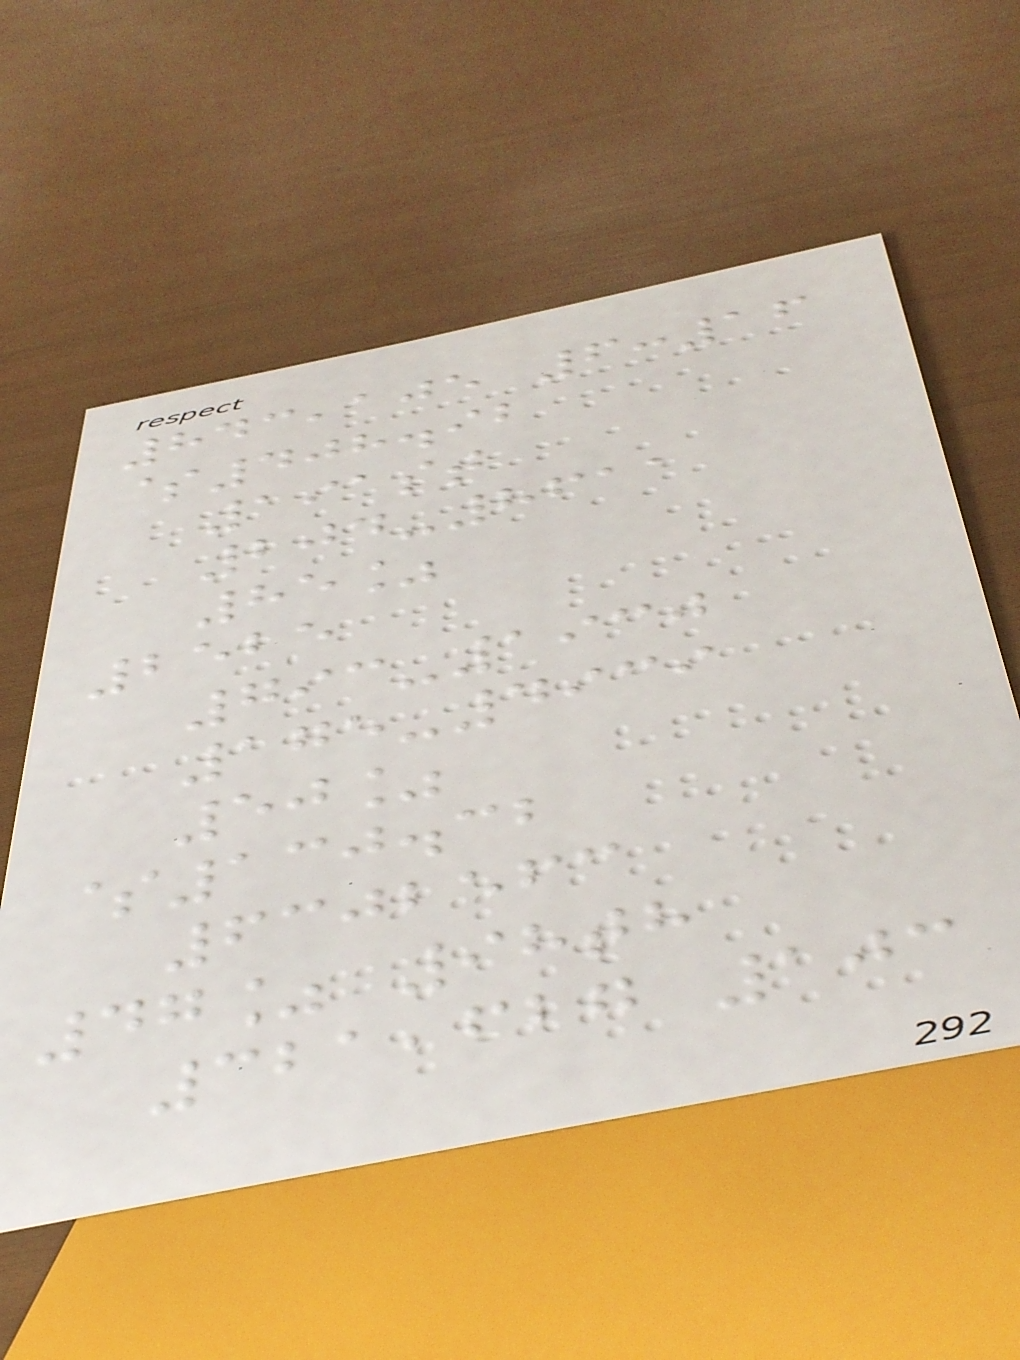843,105 6:16
$408.92
191st
204-8611
85%
2525
793-1930
175-4939
50%
$130.32
6302563
47% 98th
321,627 103
